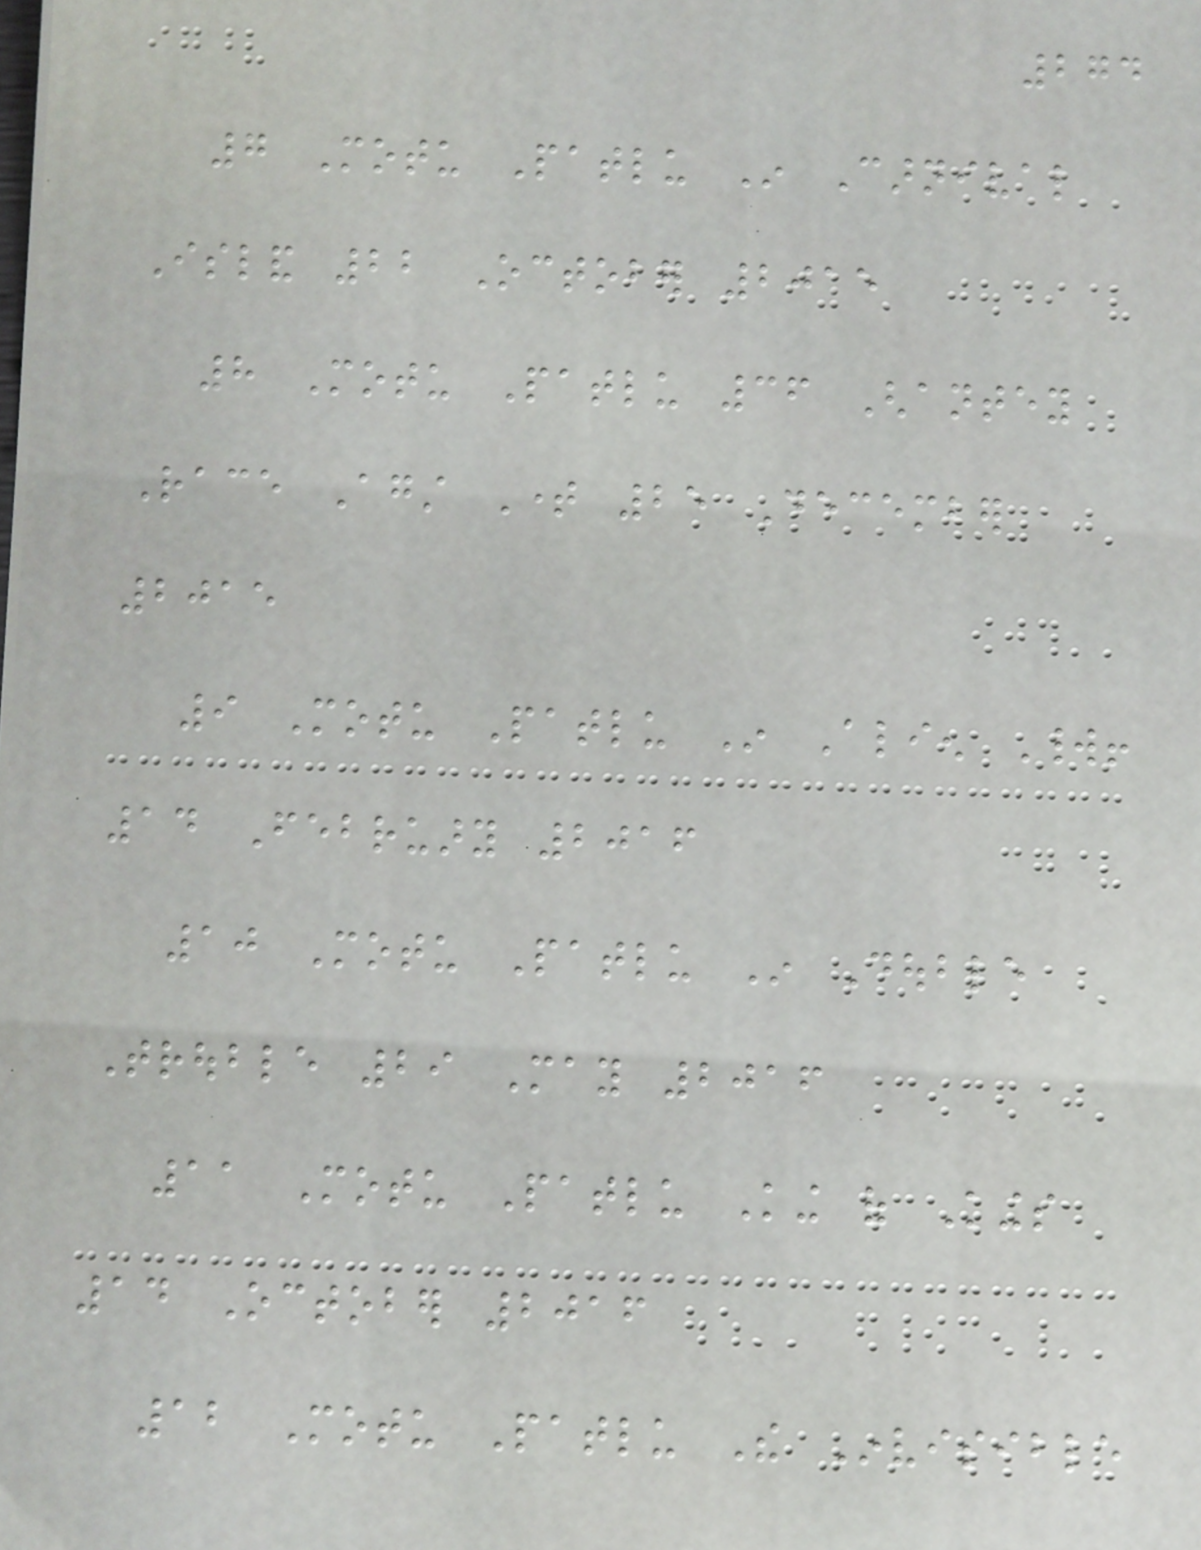274
7 Motu Patlu In Carnival
Island 22 October 2015
8 Motu Patlu 36 Ghantey
Race Against Time 25 December
2015
9 Motu Patlu In Alien World!
14 February 2016
10 Motu Patlu In Double
Trouble 29 May 2016
11 Motu Patlu King of Kings
14 October 2016
12 Motu Patlu The Invisible
